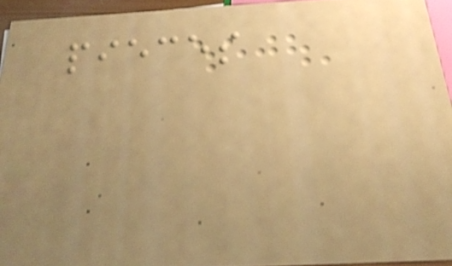pieces
